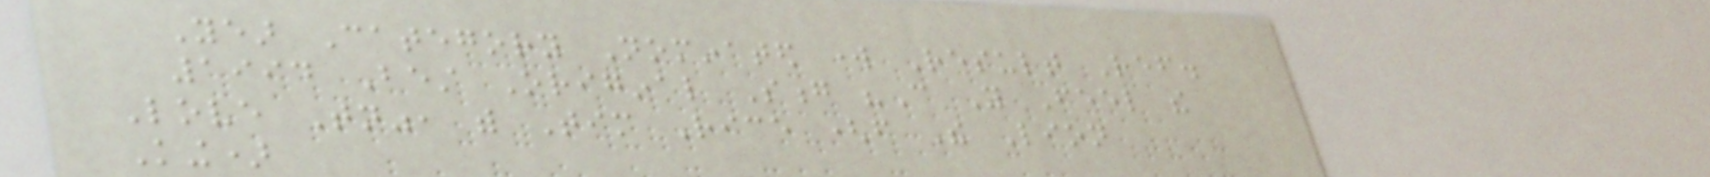Year Category Nominated work Result Ref.
1994 Best Original Song "Can You Feel the
Love Tonight", with Tim Rice (from The Lion
King)
